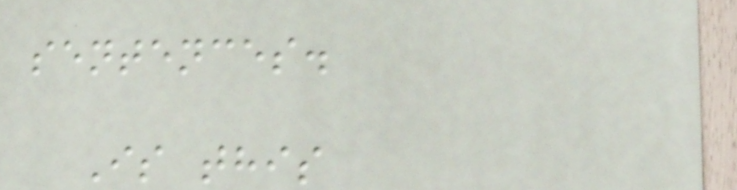sentences.
Is this
